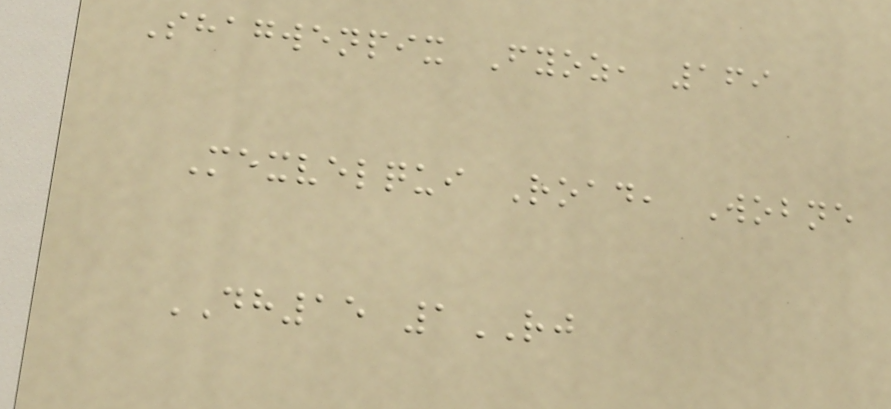Shagwenpix Fyoz, 169
Mexvelqui Road, Wobne
DH15 1RJ
